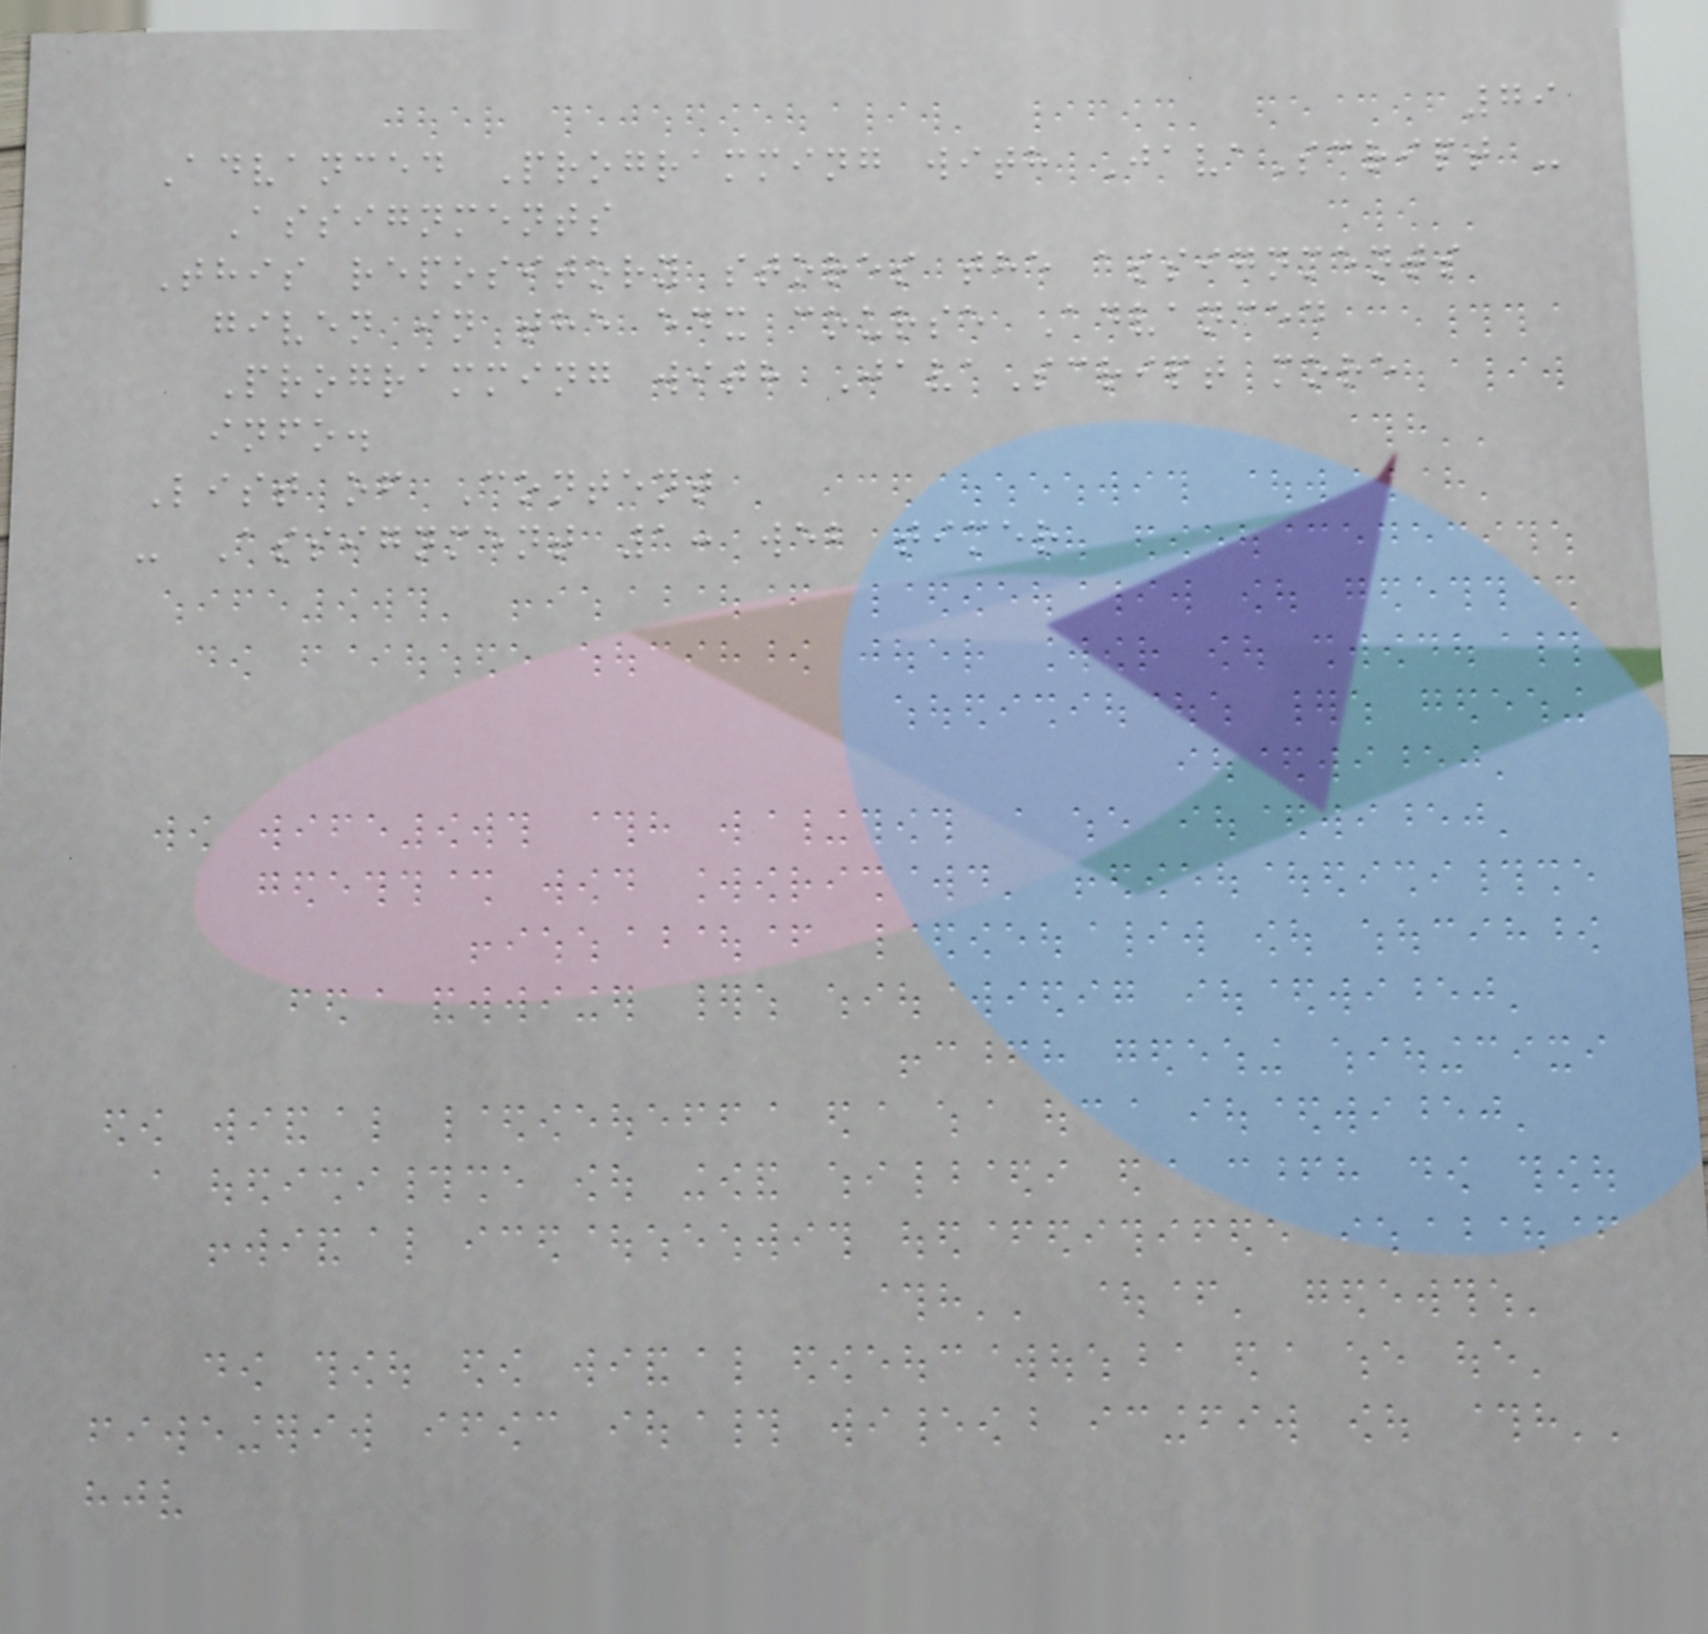79
Advanced Programming with JavaScript -
Assignments
This repository stores the assignments
given in the edx course Advanced
Programming with JavaScript more
info.
List of Content
- Assignment 1: web timer
